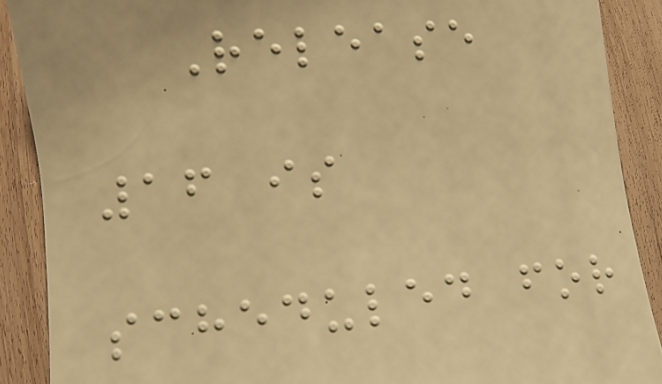Release
16 is
scheduled for
